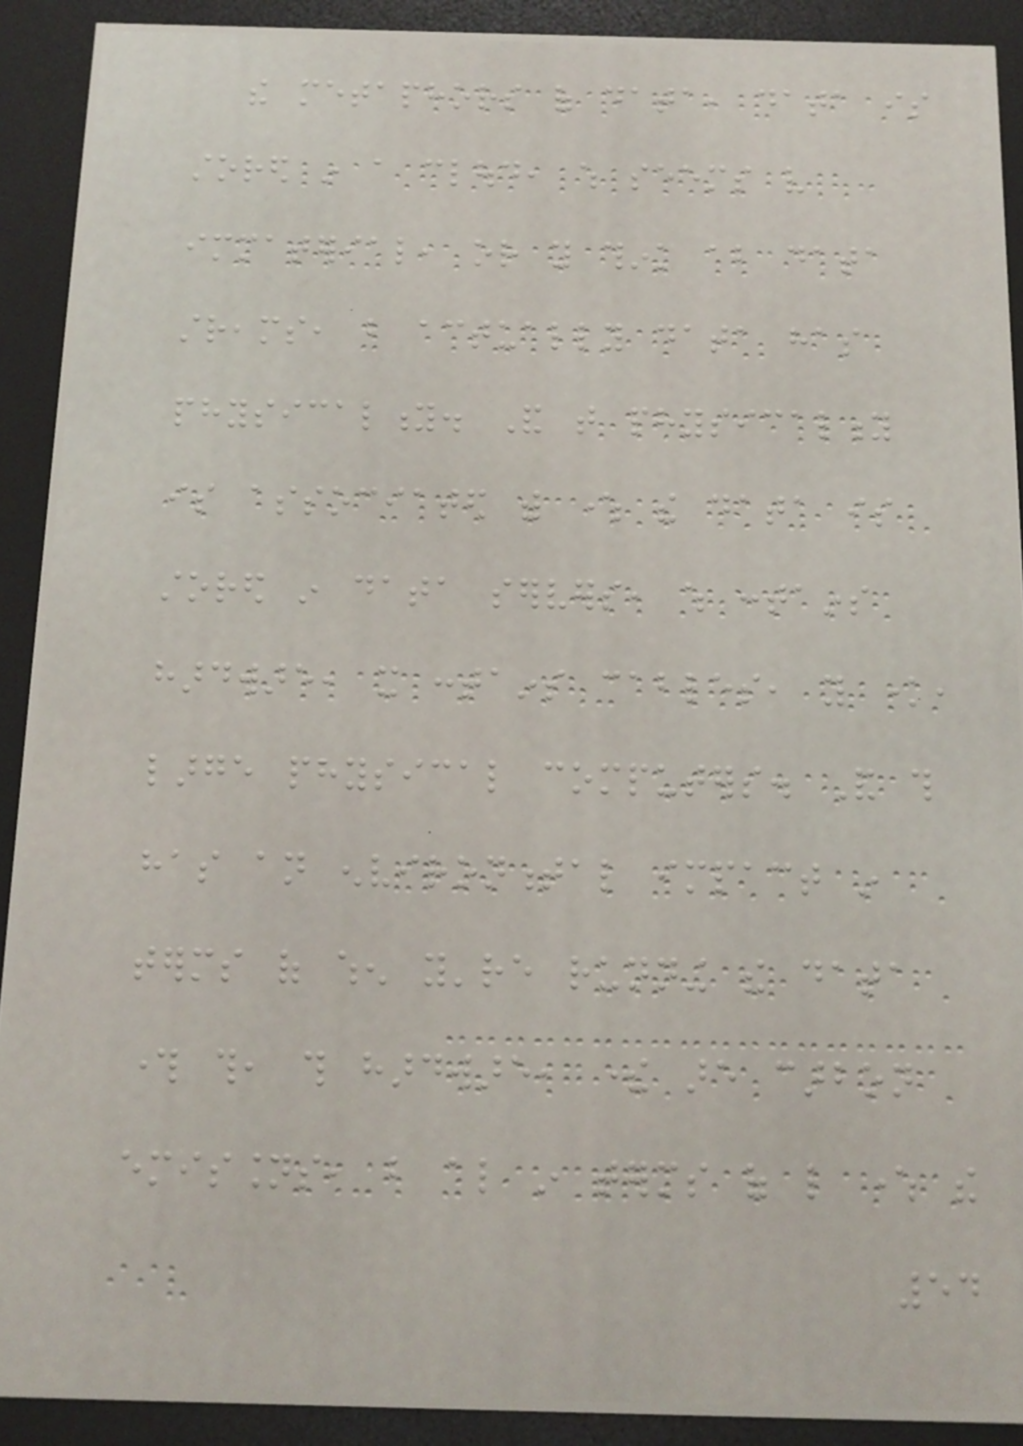the metaphors of data, data is
stored in a cloud, which seems very
immaterial, or you think about data
streams, but actually data has
physicality. And that physicality
is associated with where the data is
stored in data servers, which contains
hardware, it contains cables, you know,
large physical computers. And this
has an environmental impact in
terms of when you're running the data
through this, this hardware, there are carbon
emissions, but also in terms of like where the
54
